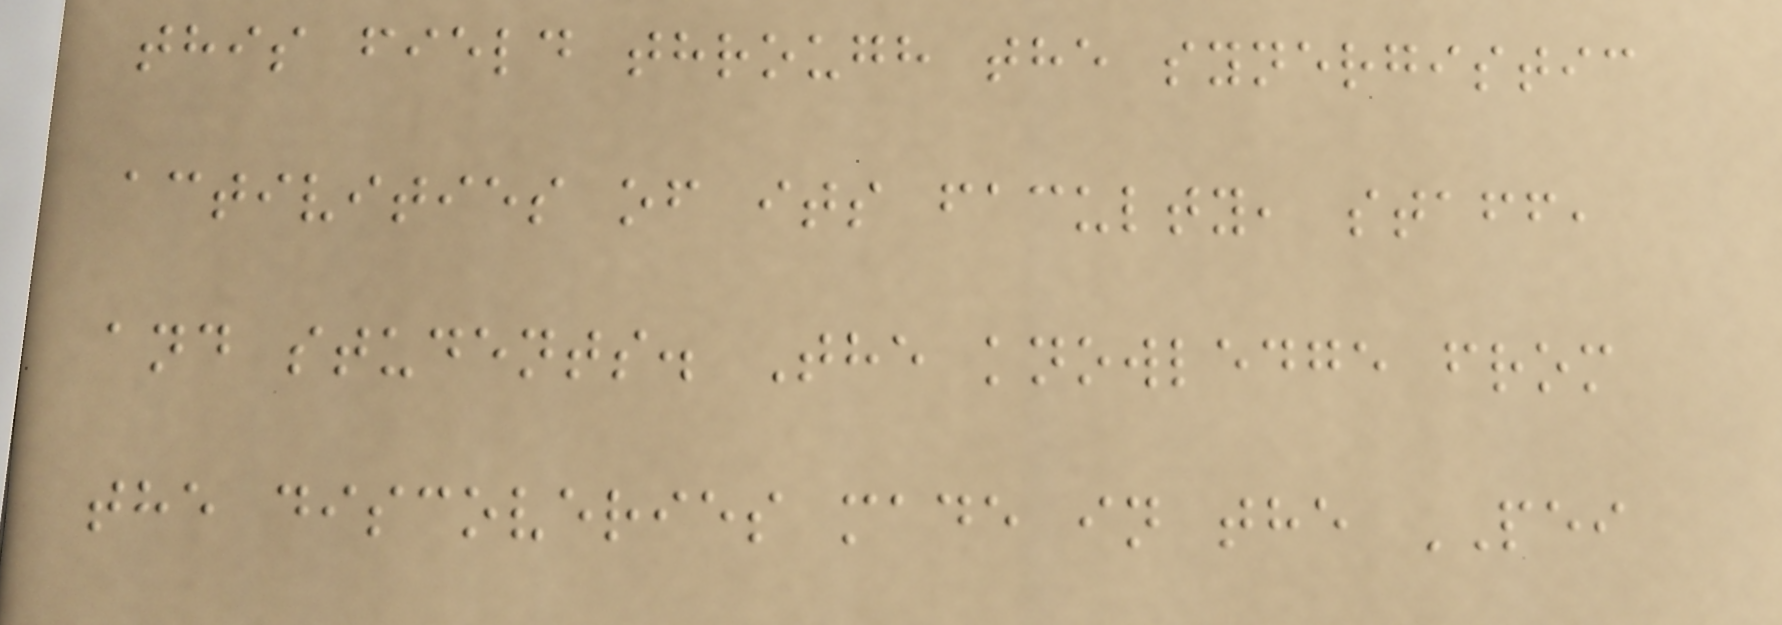this field through the synergistic
activities of its faculty, staff,
and students. The knowledge from
the discoveries made in the PEI
